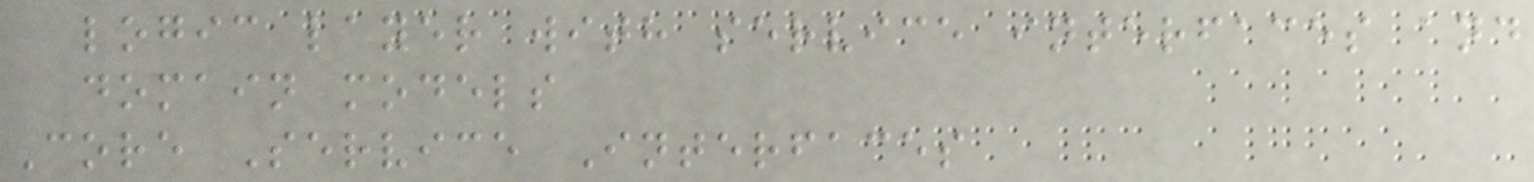logic layer with service interfaces and
domain models
Core Service Interfaces
